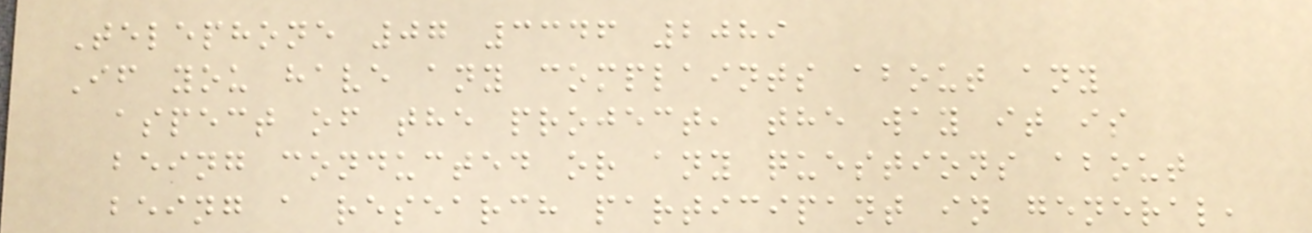Telephone 07 3346 2089
If you have any complaints about any
aspect of the project, the way it is
being conducted or any questions about
being a research participant in general,
